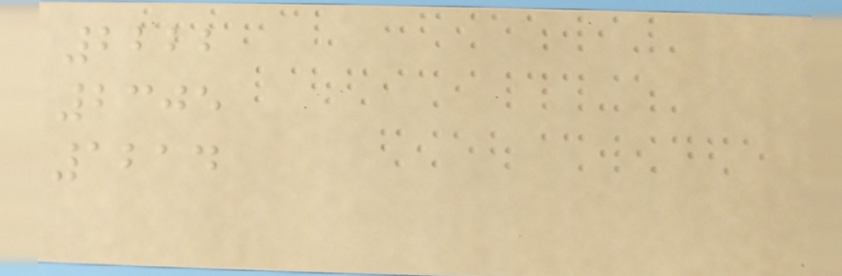2222
2305
1214
